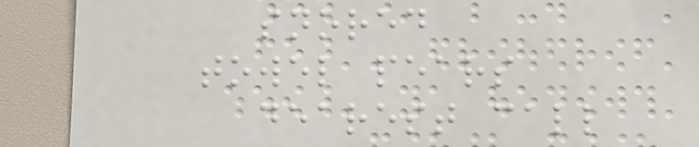snored
towel pears
dearest call
